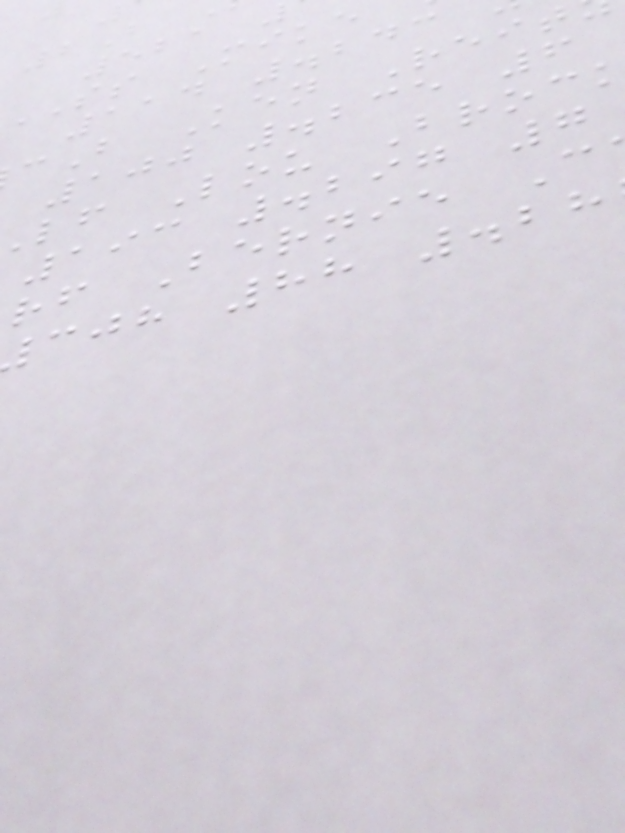SS Mike
114 .243
B Ken Reit
100 .235 6
lf Lou Broc
193 .297 7
rf Bernie C
cjh 88 .28
